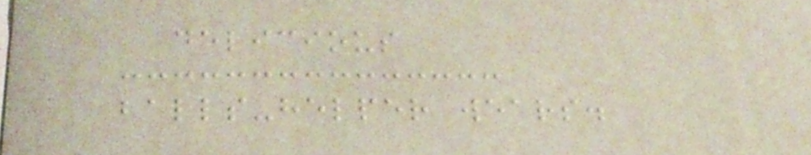delicious
balls-helper wears.
